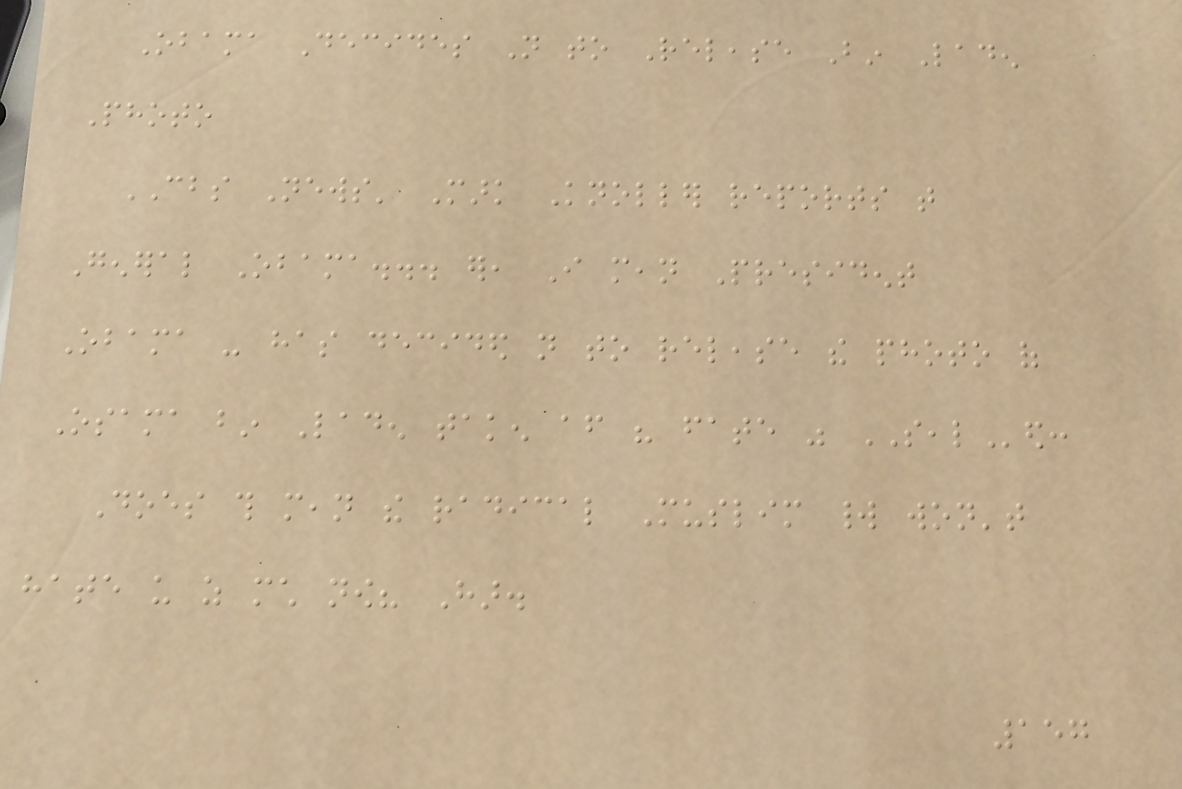Obama Decides Not to Release Bin Laden
Photo
CBS News' Mark Knoller reports that
General Obama... er, I mean President
Obama - has decided not to release the photo of
Osama bin Laden taken after his fate was SEALed:
Does this mean the radical Muslim world won't
hate us as much now? Har.
157
